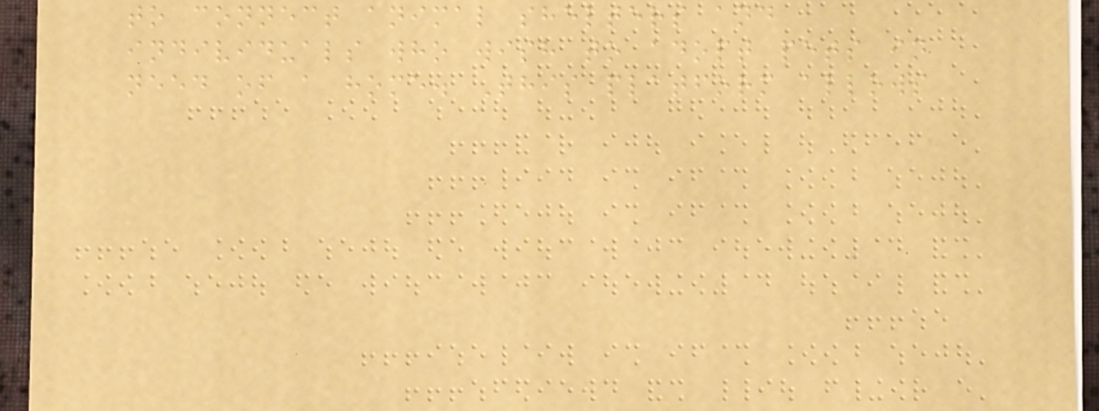to connect animal shelters and
individuals who wish to adopt pets in
need of a home. This platform allows
